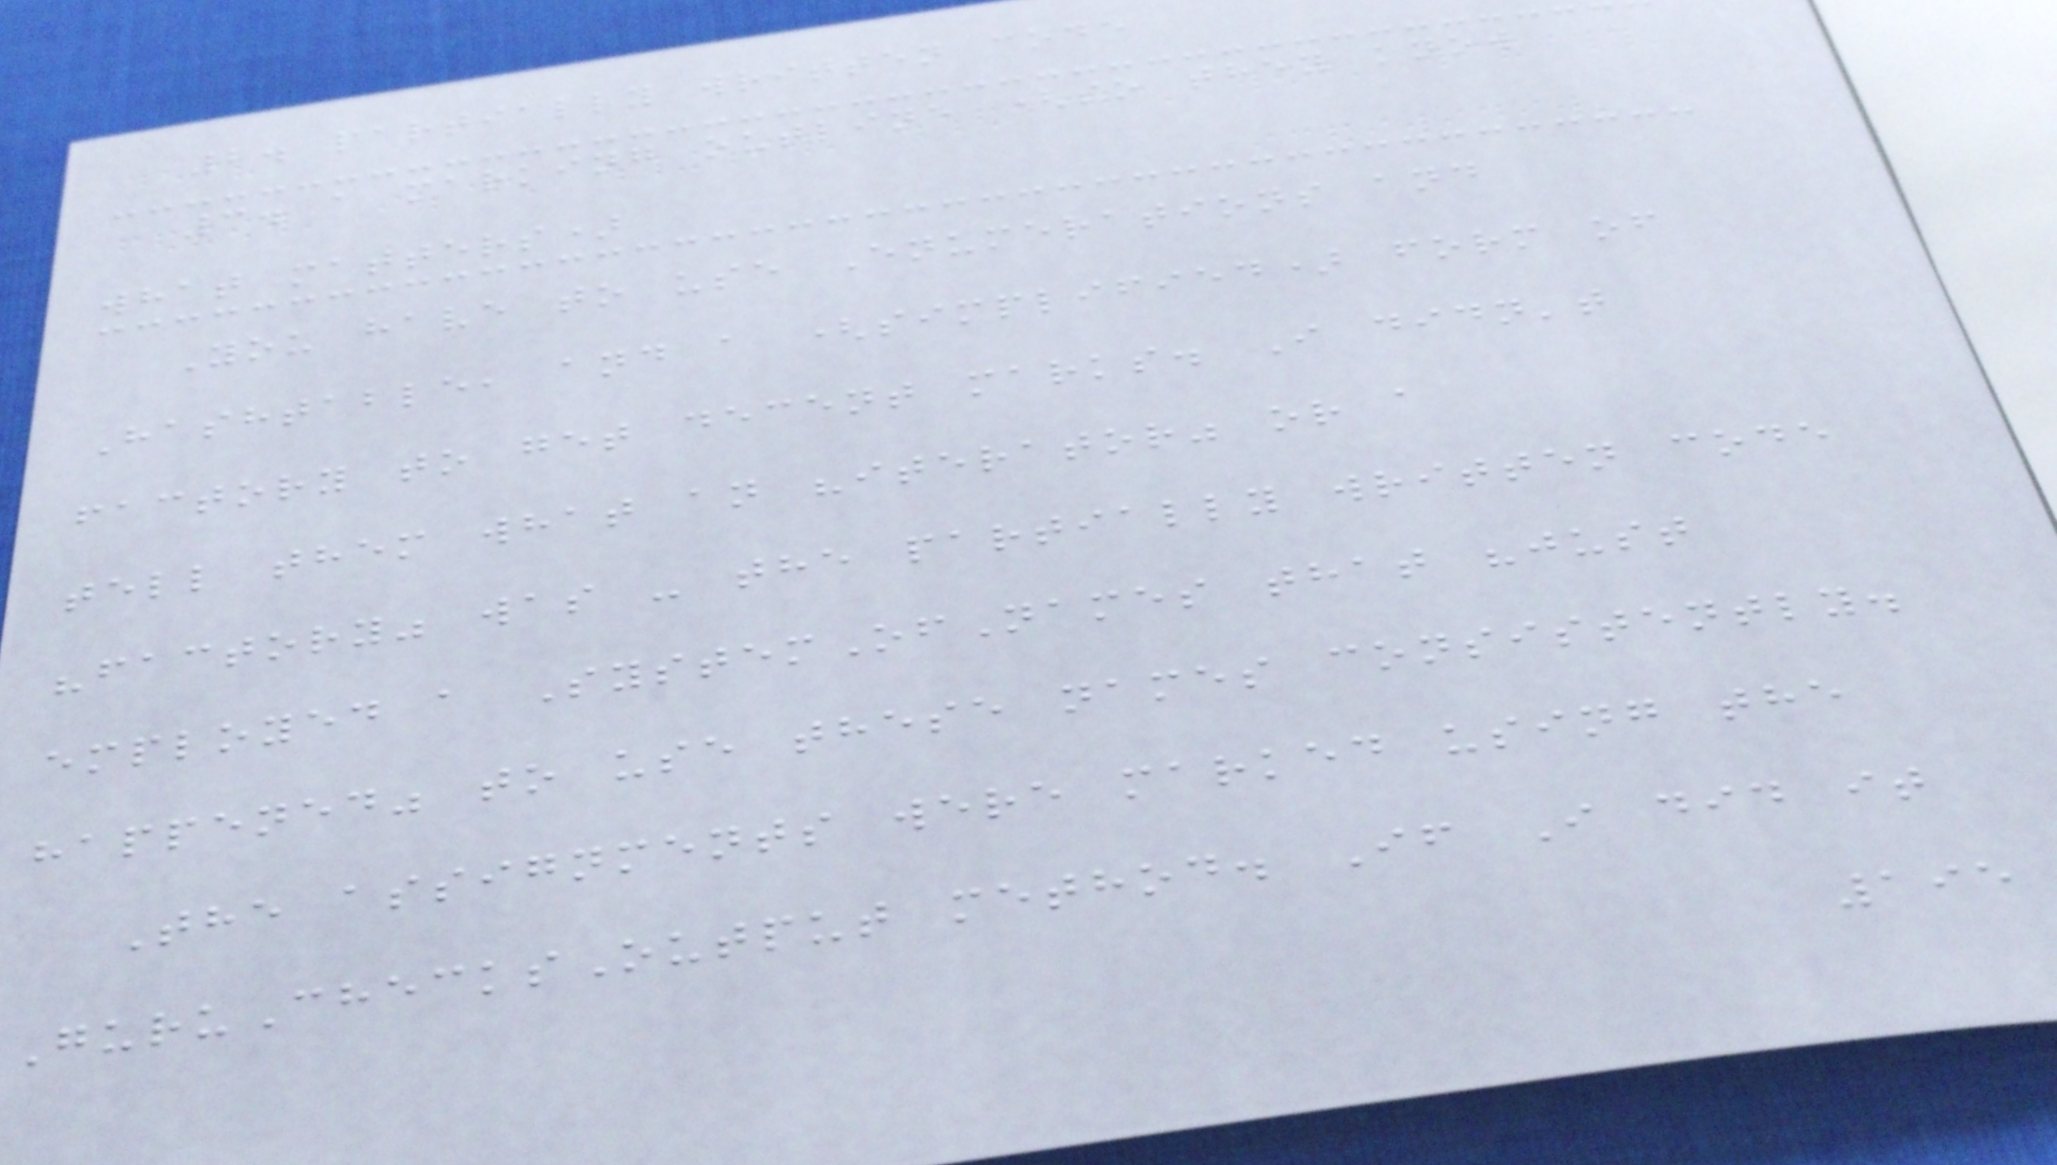2. partially written code
3. a marking outline (so they know
what matters)
You have to use Enumerations and
Hashtable, and a (simplified) form of
factory to get decent marks. I didn't
tell them what an "iterator" or a
"factory" was - the partially written code
employed a SystemOfNames that "just
happened" to use these names consistently.
The assignments were marked using the
GuruChecksOutput method. If I did it
195
